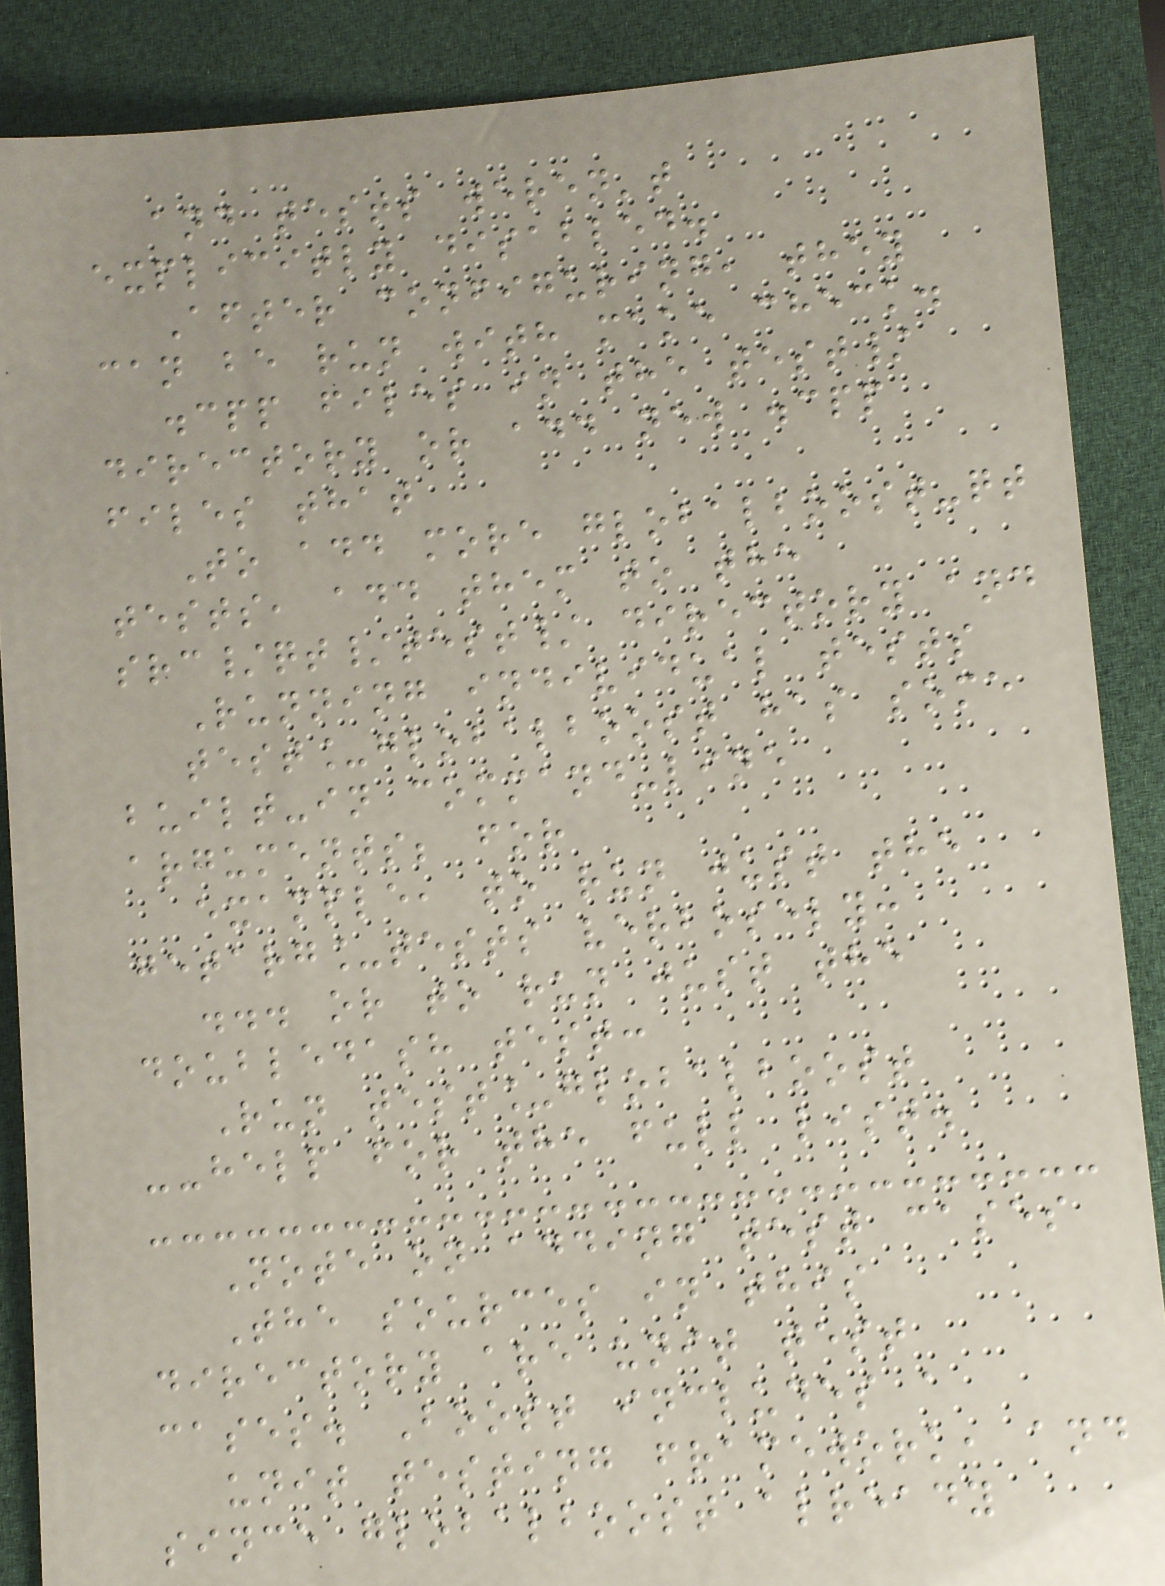and tests weren't
explicitly disabled.
After configuring, they
can be run with make check.
.cpp files in the test/
directory or add new .cpp
files that
To add more globalboost-qt
tests, add them to the
src/qt/test/ directory and
Running individual tests
test_globalboost has some
built-in command-line
arguments; for
example, to run just the
getarg_tests verbosely:
... or to run just the
doubledash test:
Run test_globalboost
--help for the full list.
Note on adding test cases
The sources in this
directory are unit test
cases. Boost includes a
unit testing framework, and
since globalboost already
